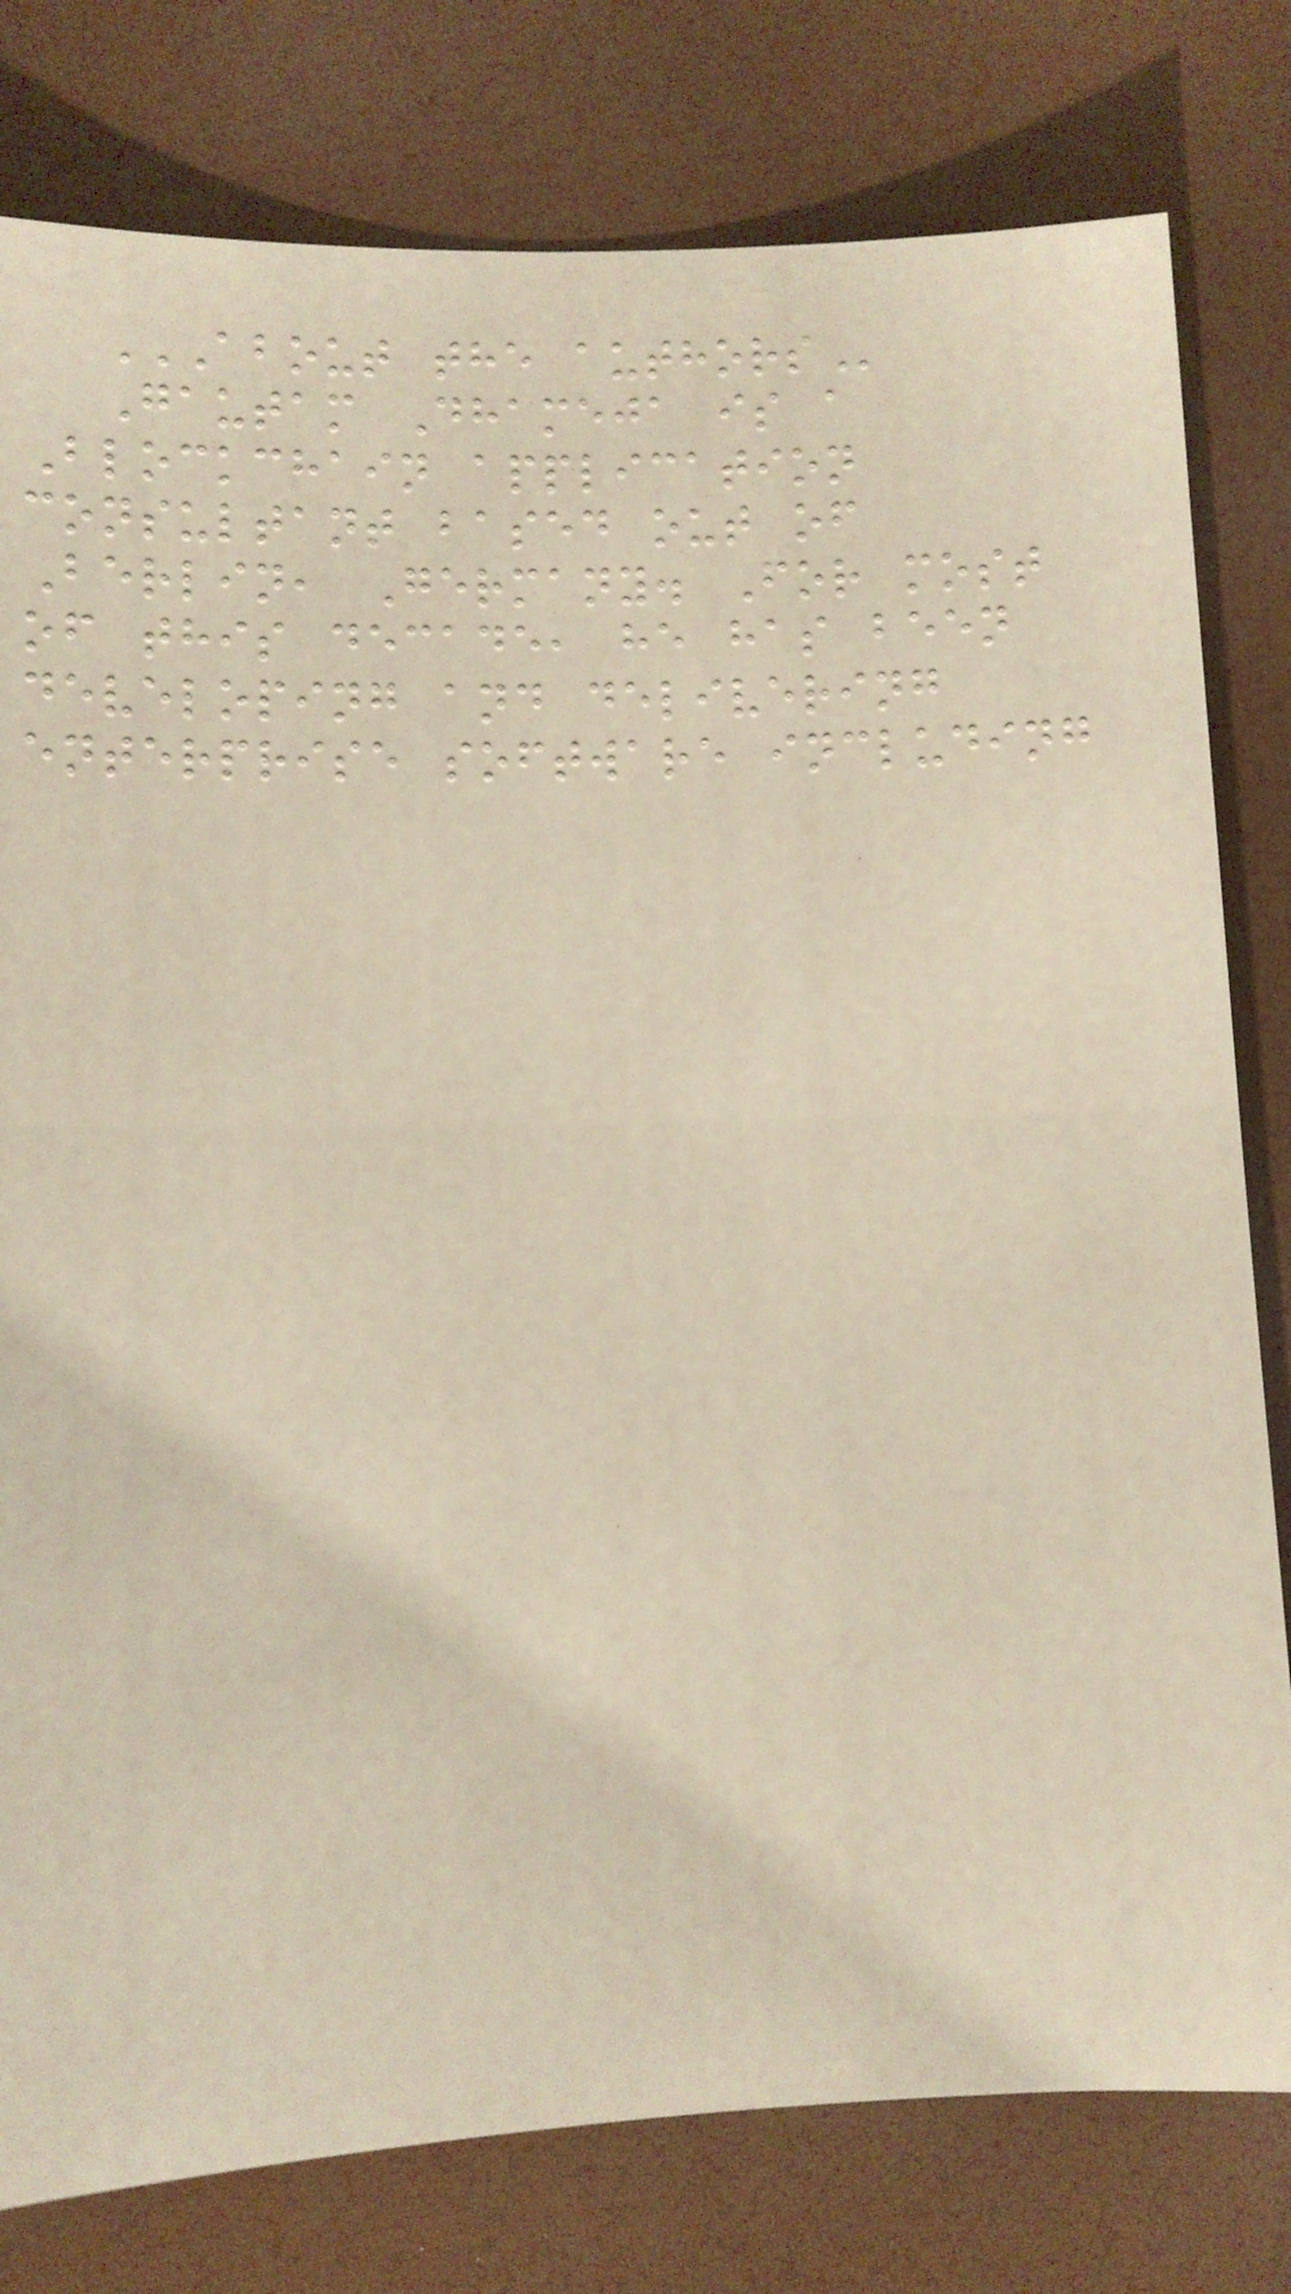ABOUT THE AUTHORS
Gautam Dhameja is a
Blockchain application
consultant based out of
Berlin, Germany. For most
of this decade, he has been
developing and delivering
enterprise software including
